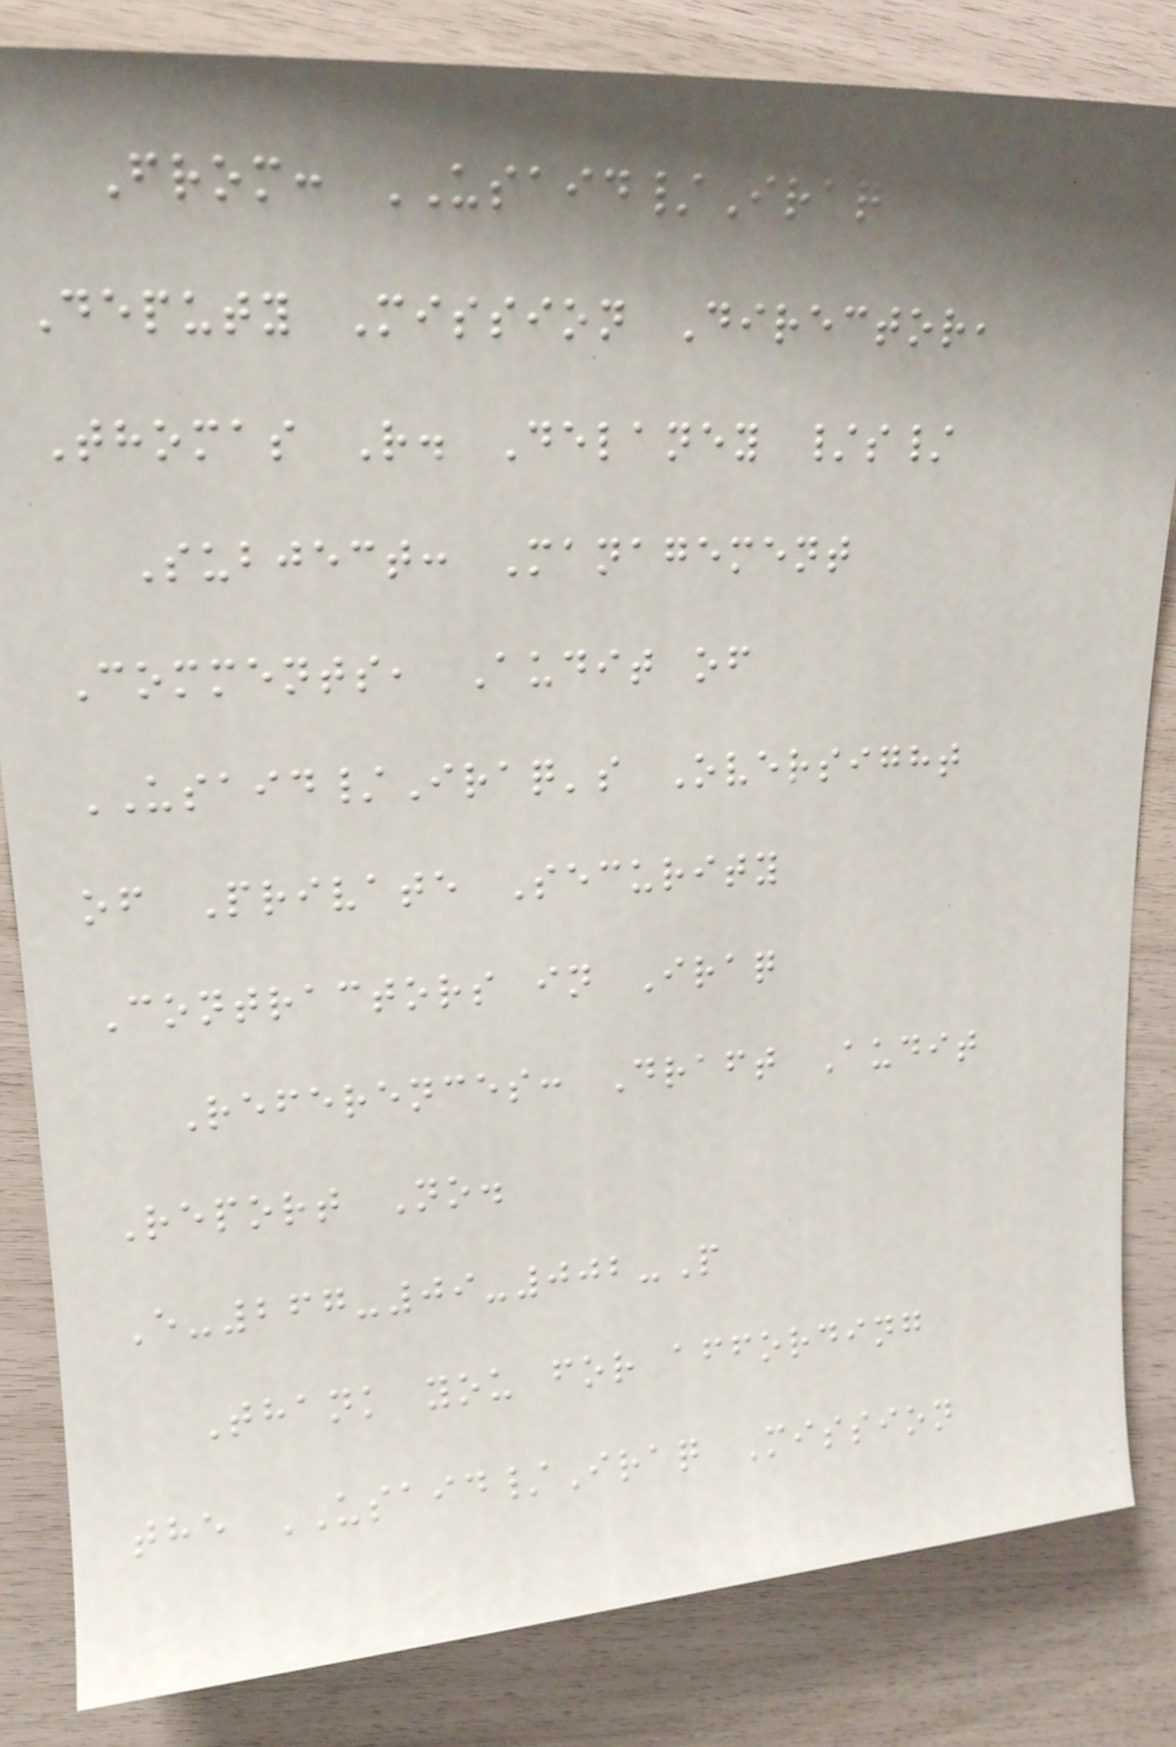From: USAID/Iraq
Deputy Mission Director,
Thomas R. Delaney /s/
Subject: Management
Comments, Audit of
USAID/Iraq's Oversight
of Private Security
Contractors in Iraq
References: Draft Audit
Report No.
E-267-09-002-P
Thank you for affording
the USAID/Iraq Mission
